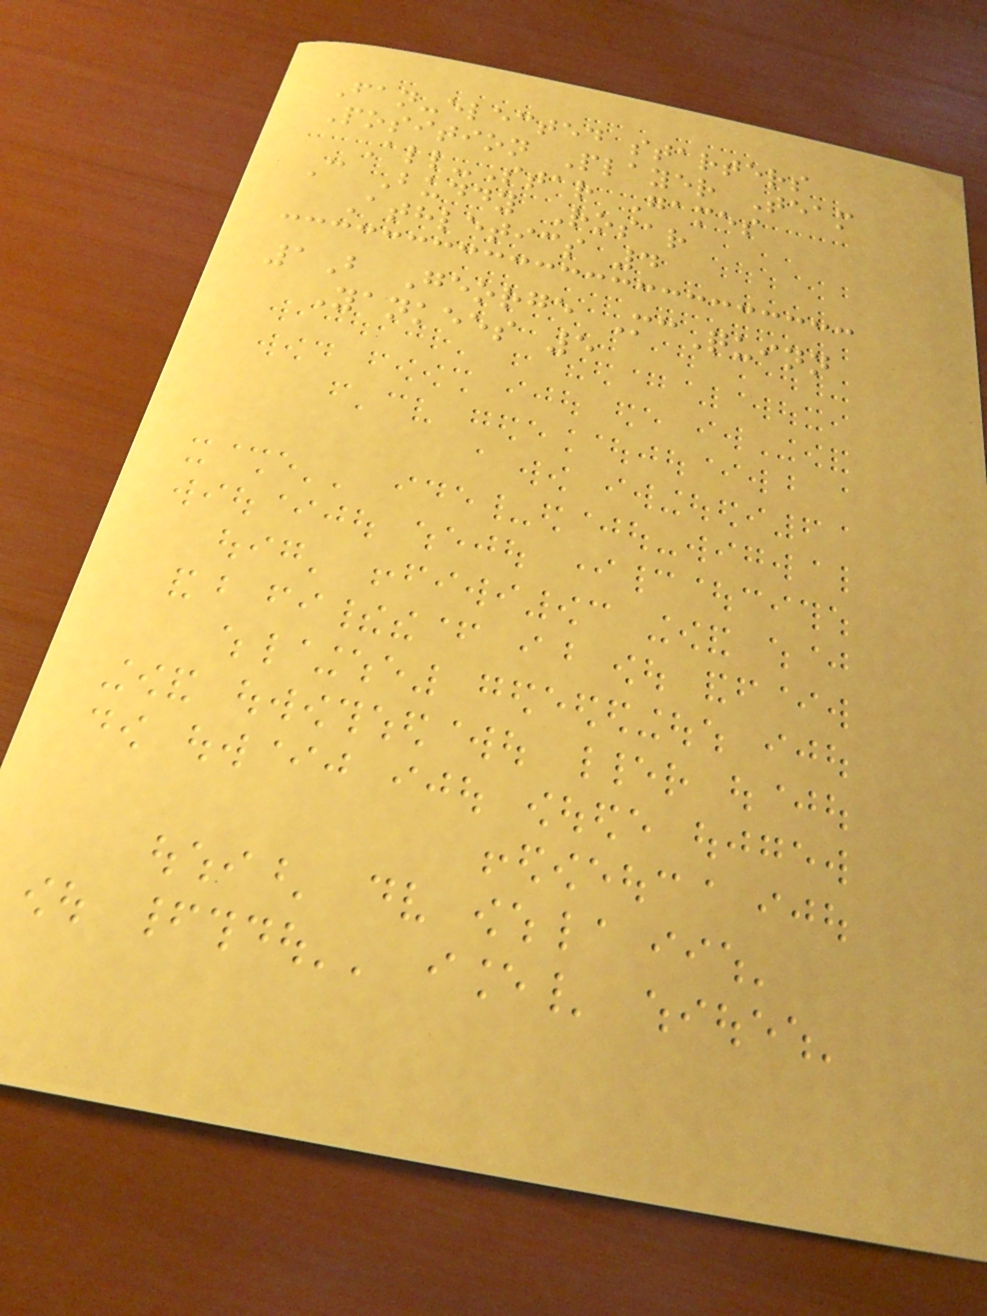Fan-elected starters
Position Player Team
All-Star Games
C Buddy Rosar
Athletics 4
1B George McQuinn
Yankees 5
